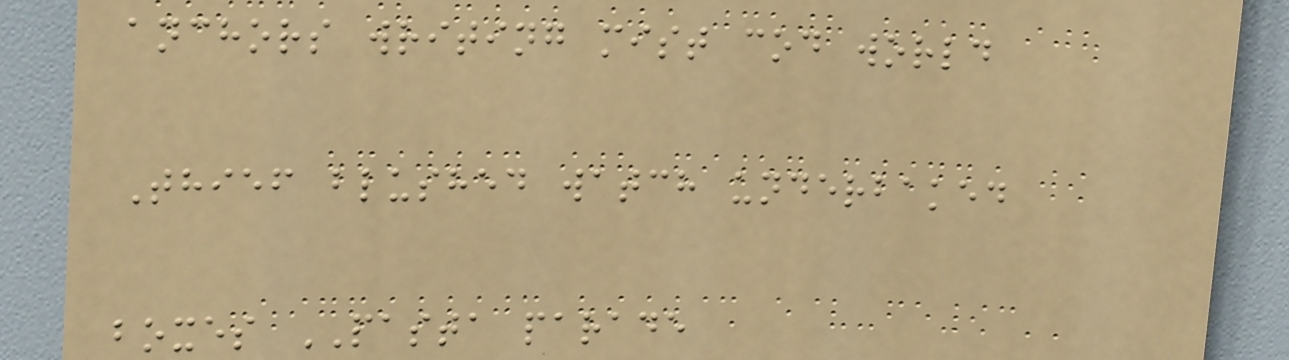anchors writing mist cod world
Thief blushed watch underbaked
boxes PASTA parade
